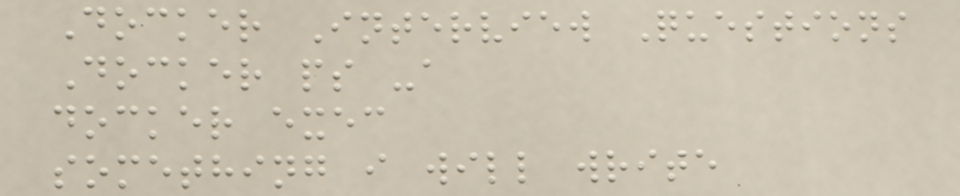Docker Interview Questions
Docker ps -a
docker exec
something i will write
